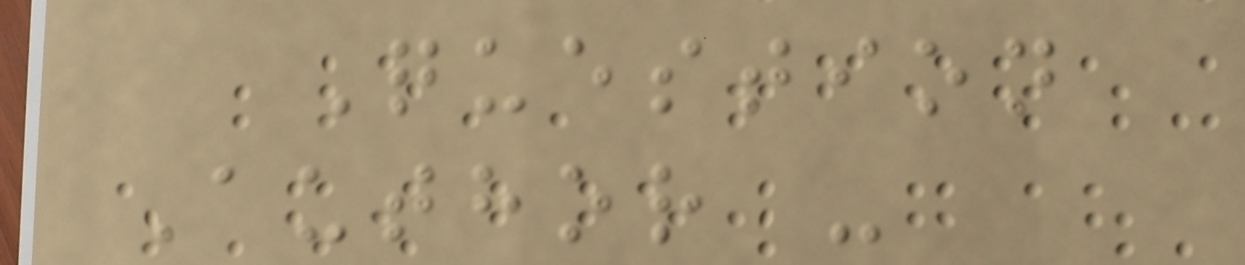Question
Author -
